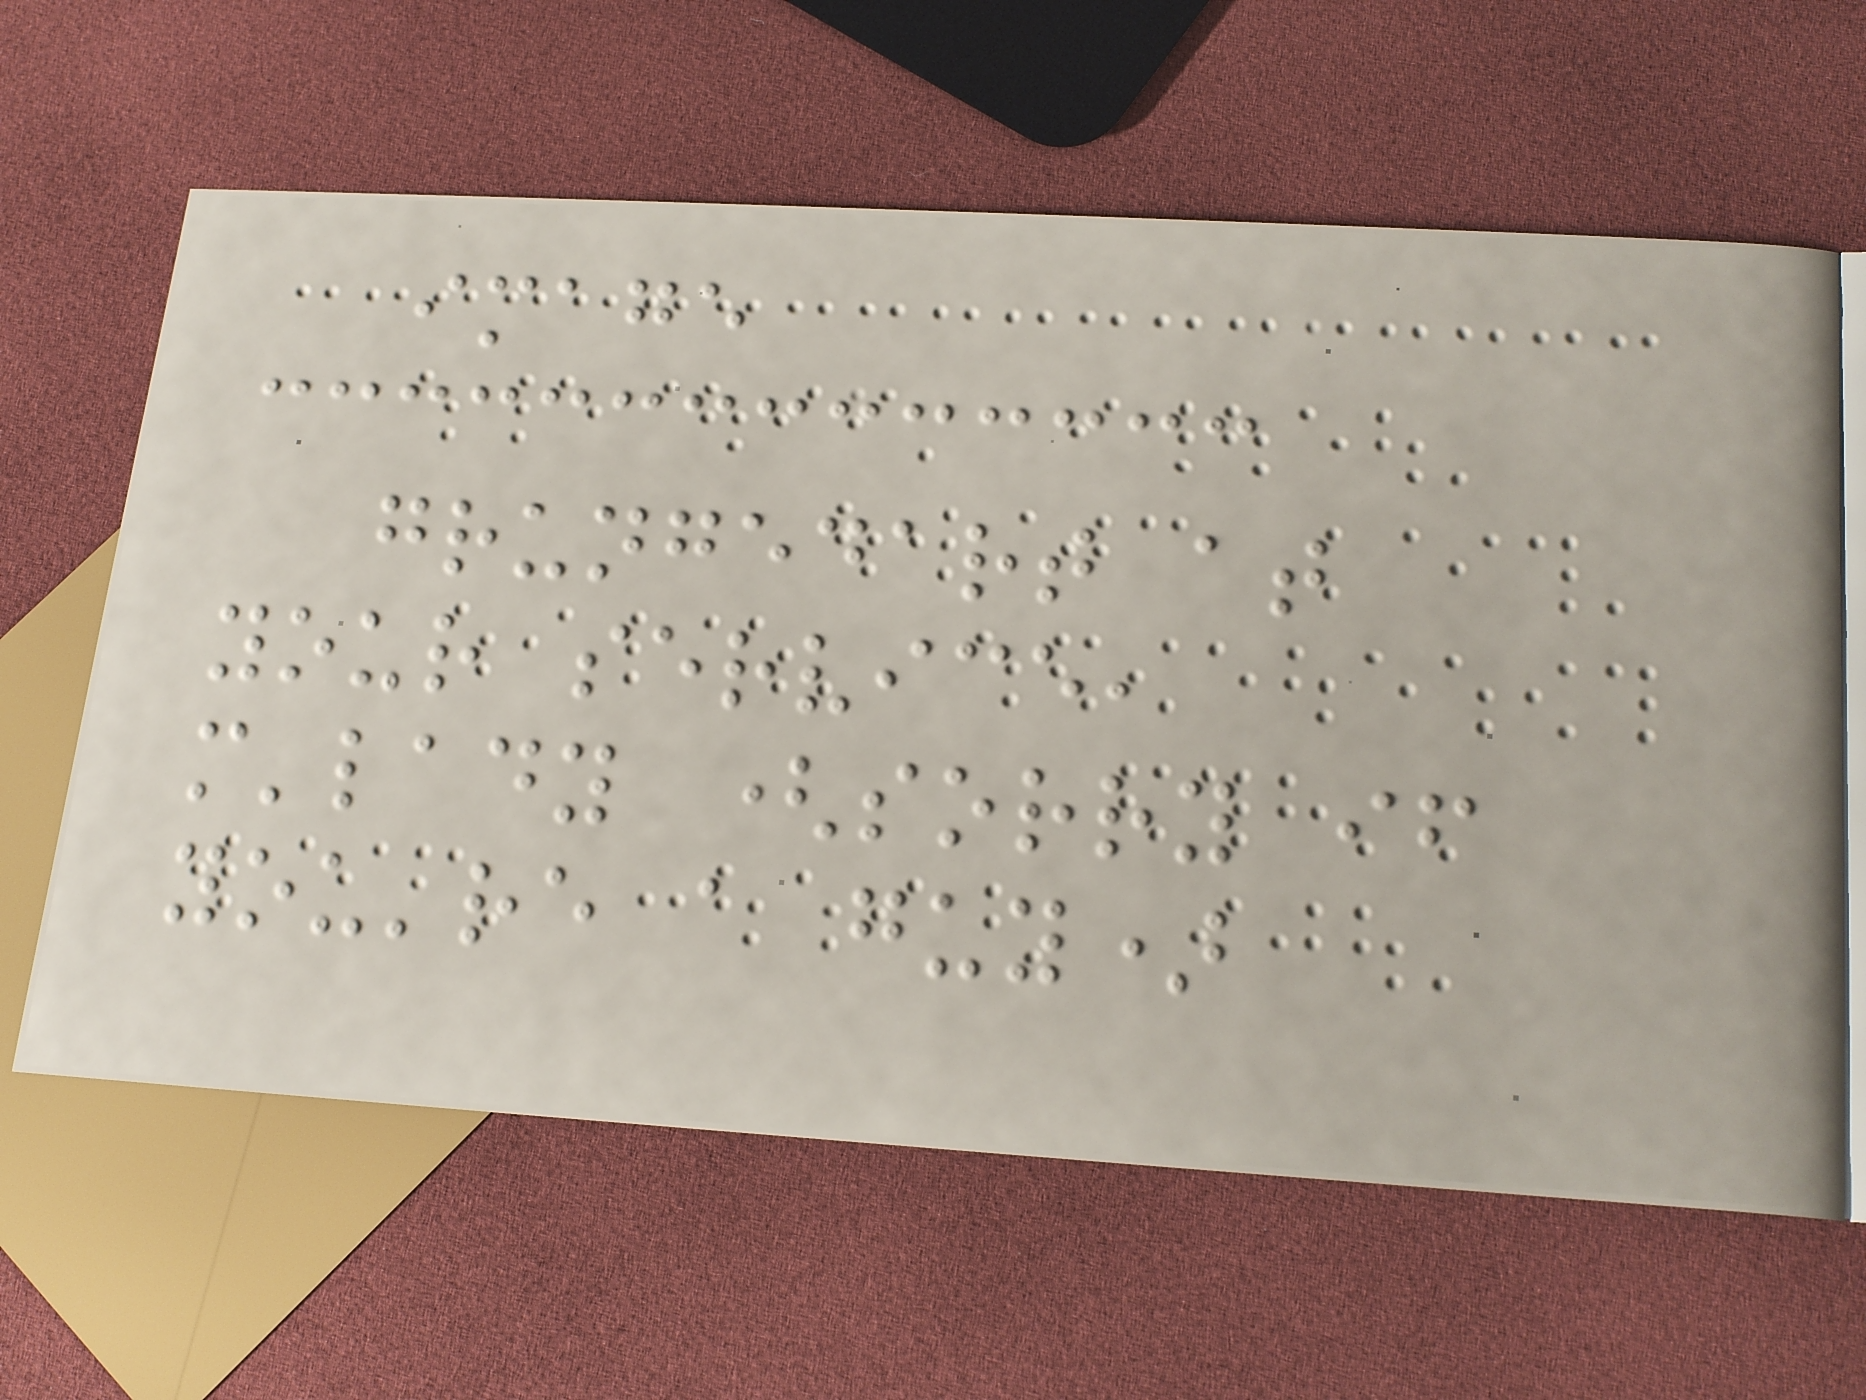image
grungedart at
your service,
m'lady (sorry if
you're a guy)
